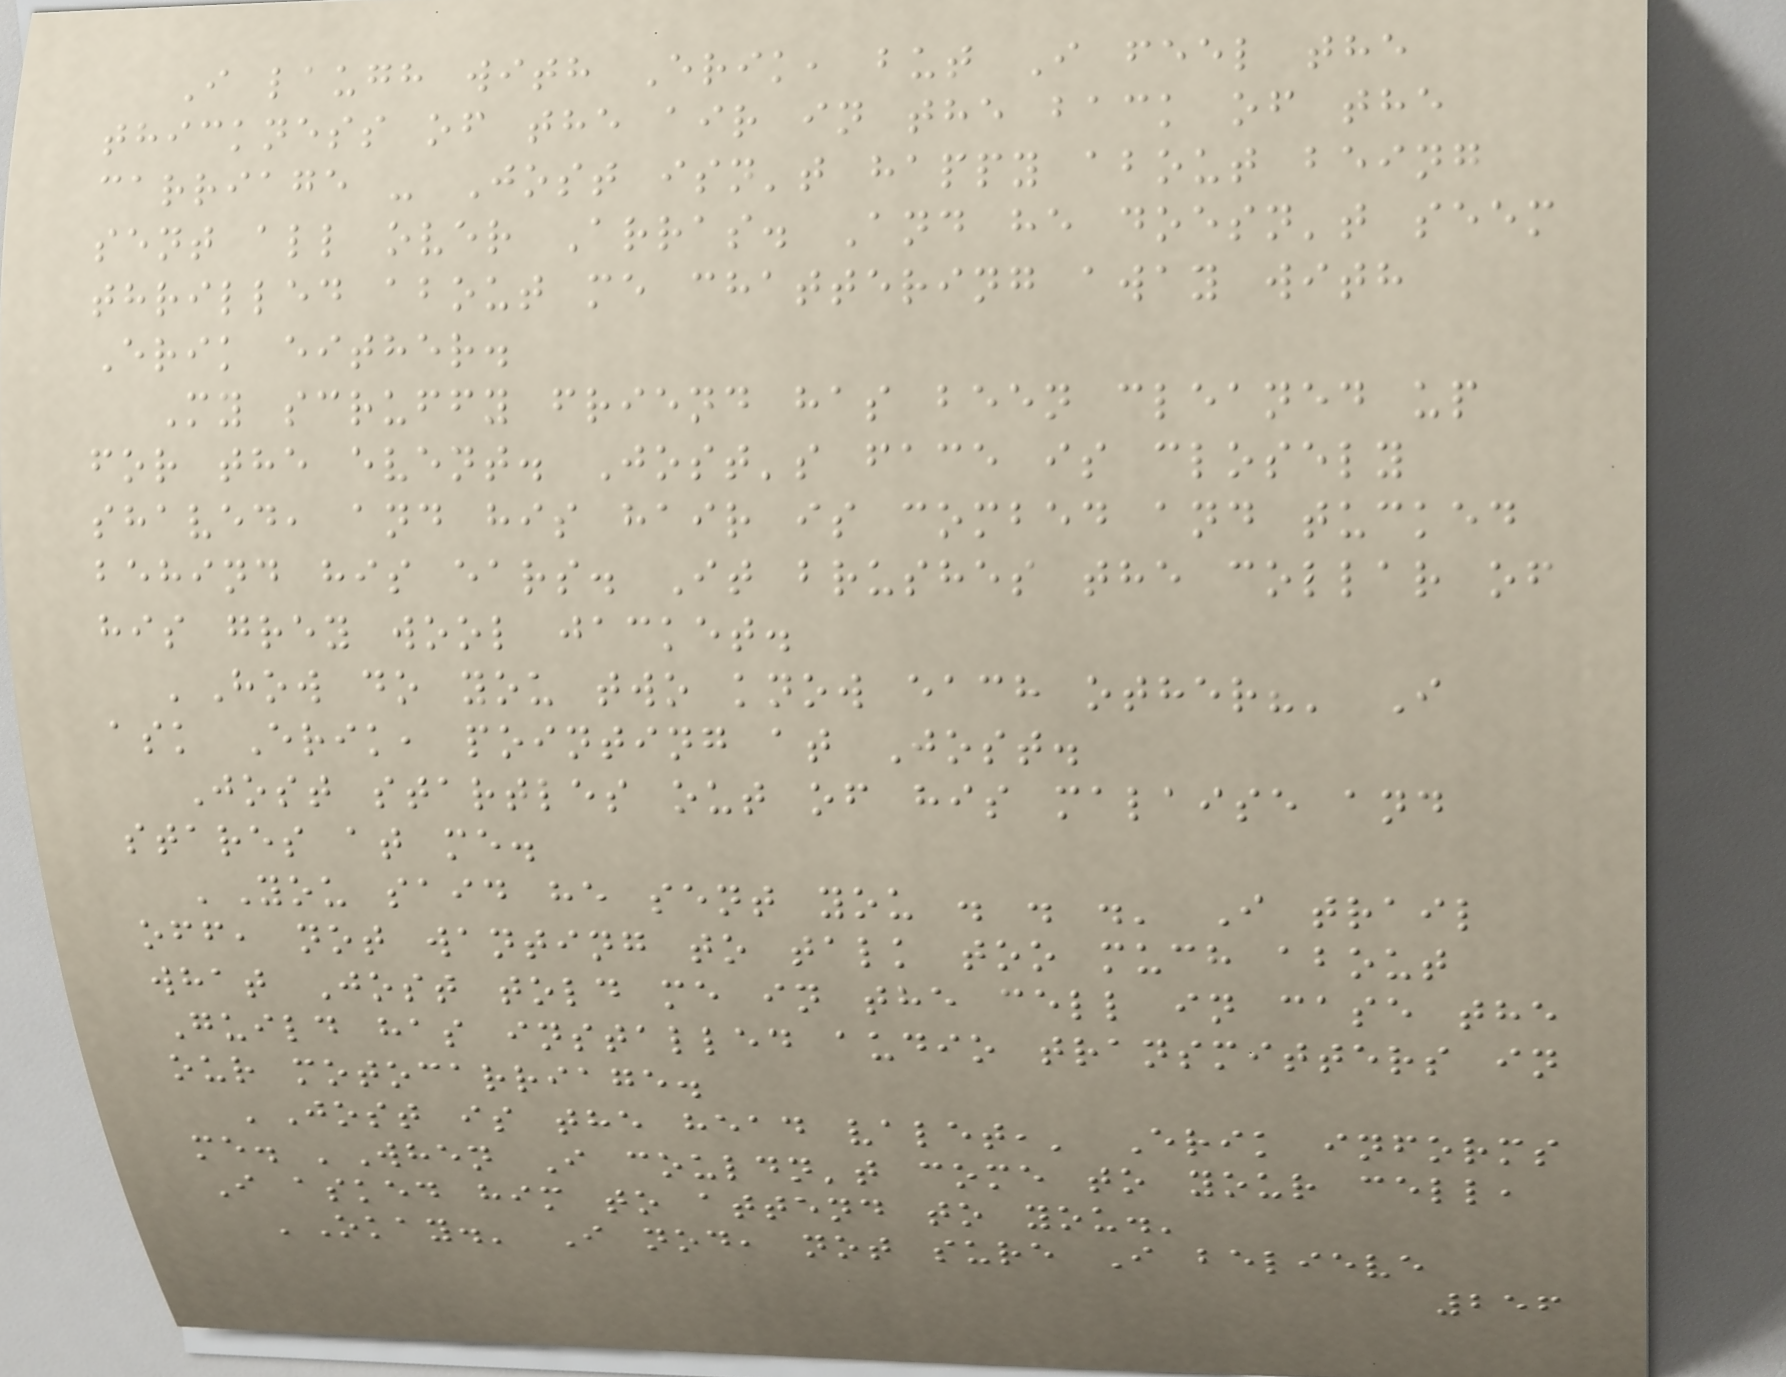I laugh with Erik, but I feel the
thickness of the air in the back of the
carriage - Jost isn't happy about being
sent all over Arras. And he doesn't seem
thrilled about me chattering away with
Erik either.
My scruffy friend has been cleaned up
for the event. Jost's face is closely
shaved, and his hair is combed and tucked
behind his ears. It brushes the collar of
his grey wool jacket.
'How do you two know each other?' I
ask Erik, pointing at Jost.
Jost startles out of his malaise and
stares at me.
'You said he sent you . . .' I trail
off, not wanting to talk too much about
what Jost told me in the cell in case the
Guild has installed audio transmitters in
our motocarriage.
'Jost is the head valet,' Erik informs
me. 'When I couldn't come to your cell,
I asked him to attend to you.'
'Okay.' I nod, not sure I believe
256
